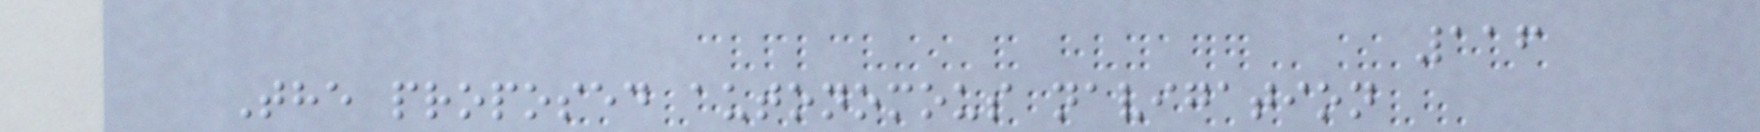116
The proposed autonomous navigation
